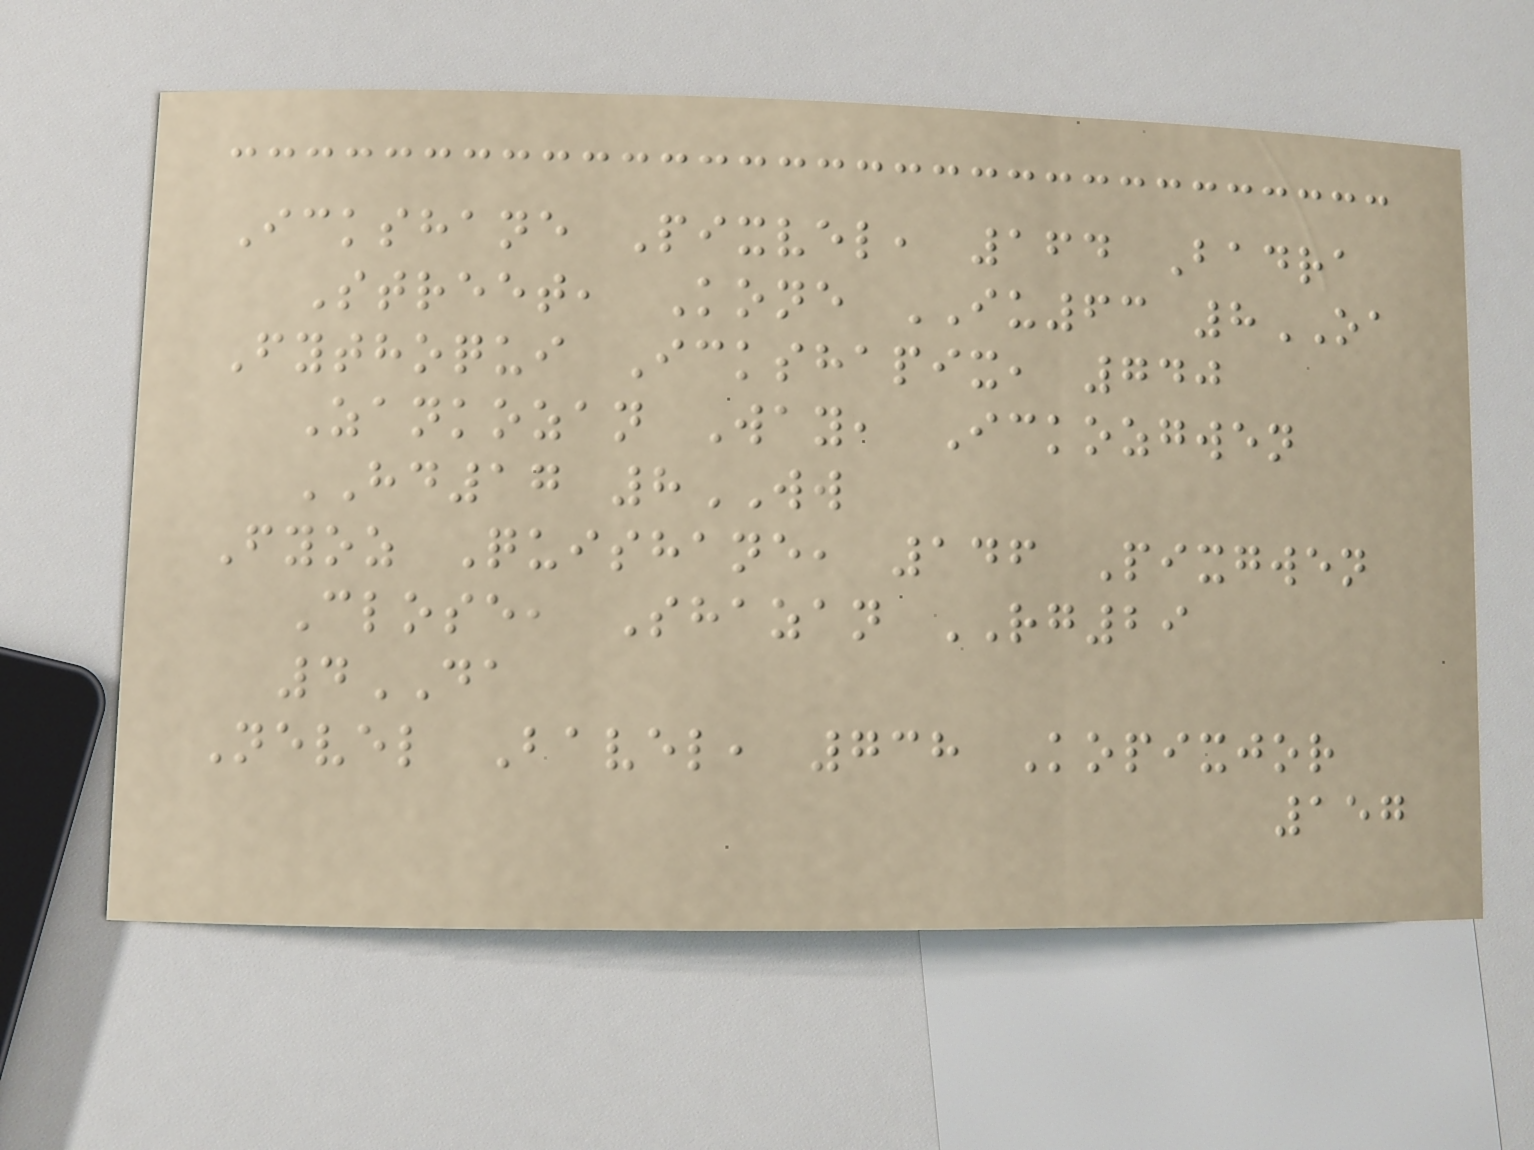Ickshane Pixvel, 164 Badra
Street, Kone IU63 8OA
Fythoqui Ickshapix, 740
Zankozan Way, Ickozgwen
HD17 8WW
Fyoz Quishane, 146 Pixgwen
Close, Shazan RG29
4DA
Nevel Bavel, 738 Kopixjor
157
